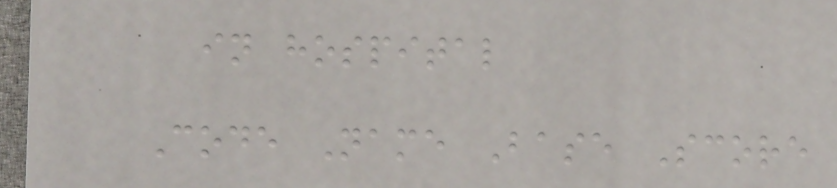in hospital
Code Name Base Score
